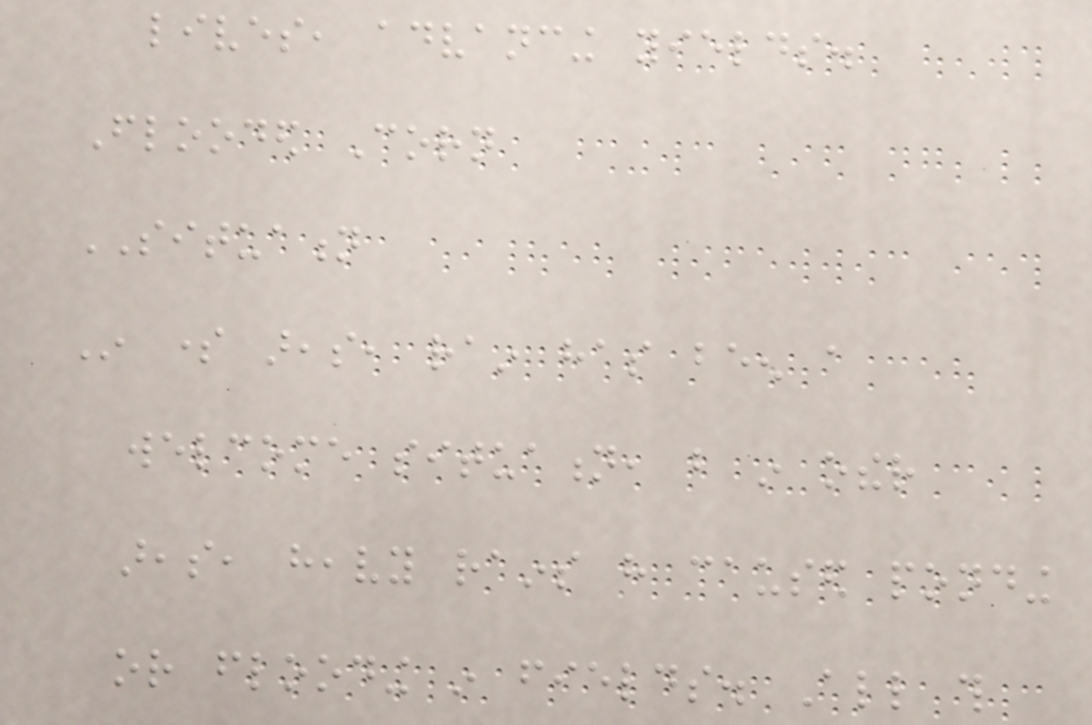lives, advancing yields.
Flooded Corn
SITUATION
In some areas, rain has been a
welcome situation, but in other
areas, heavy rains have caused ponding
or flooding in fields. All this
